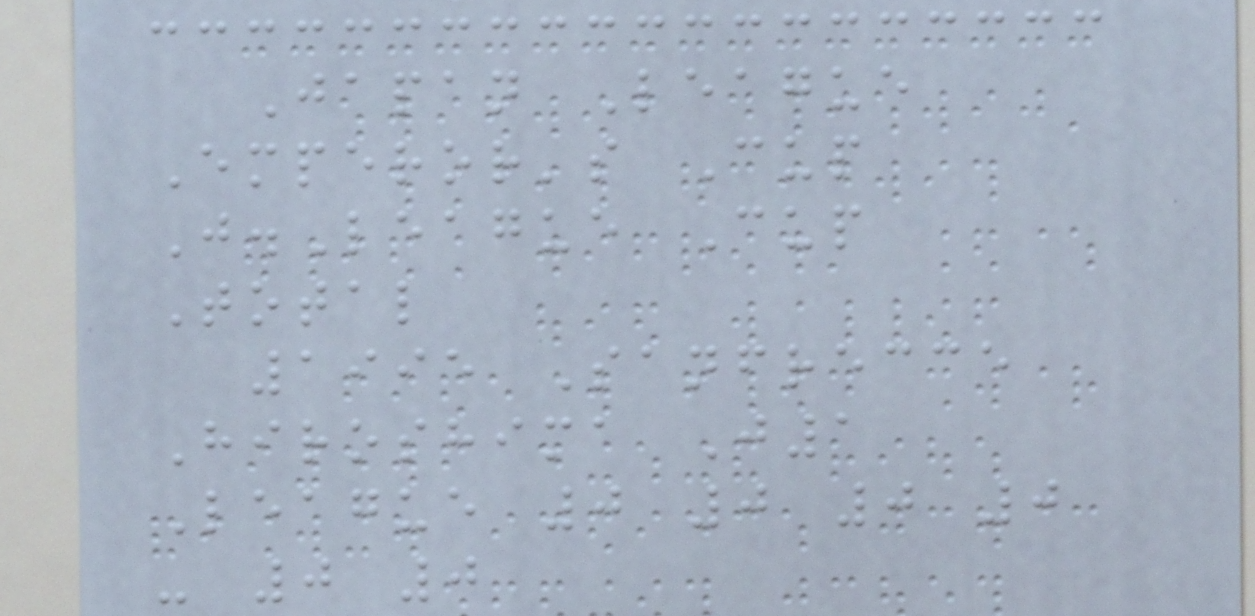Japan League
Emperor's Cup
J.League Cup
Total
1995 Sanfrecce
Hiroshima J1
League 0 0 0 0
- 0 0
